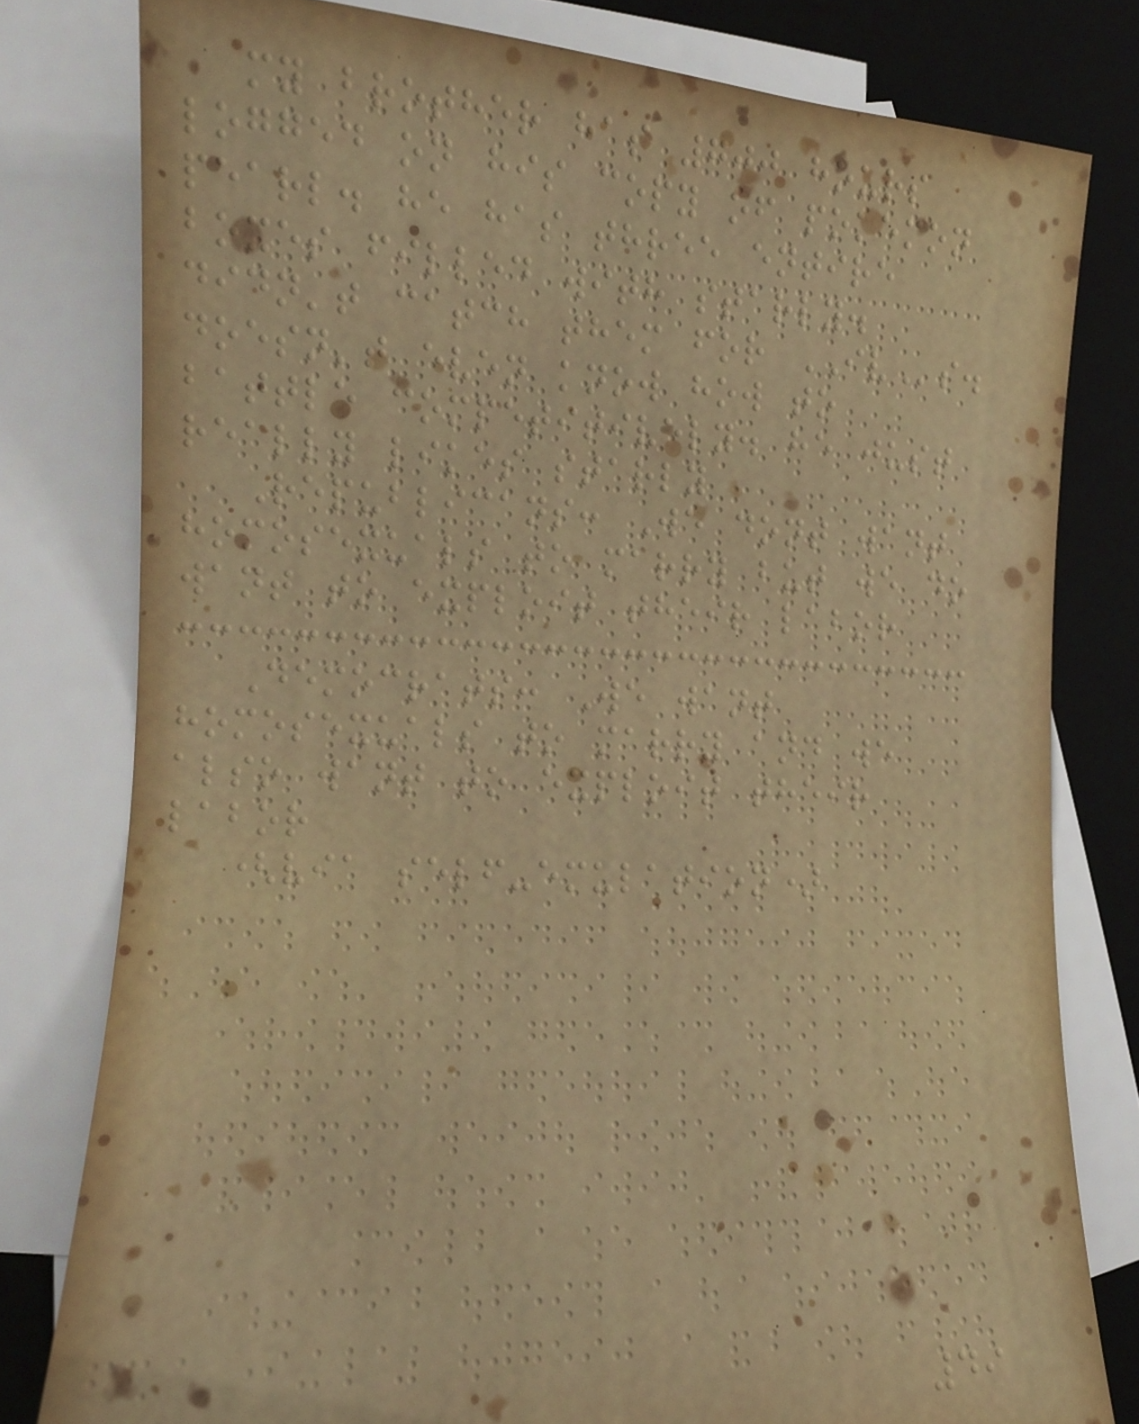my brother has 700 hours
logged on his copy of pokemon
pearl. he has three entire
boxes filled with starly.
didn't catch them for IVs.
doesn't even know how to
battle competitively. he just
really likes starly
Republicans: We dont want
homosexuals to marry but we do
want to exploit their labor
Democrats: We want
homosexuals to marry and we
also want to exploit their
labor
(via self-emulation)
49
